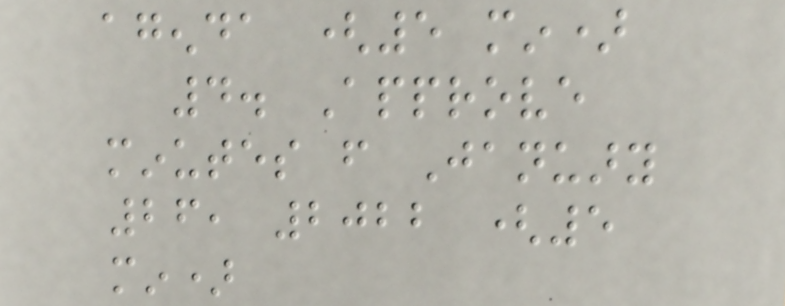agenda (5 min)
4. Approve
minutes from January
26, 2022 (5
min)
